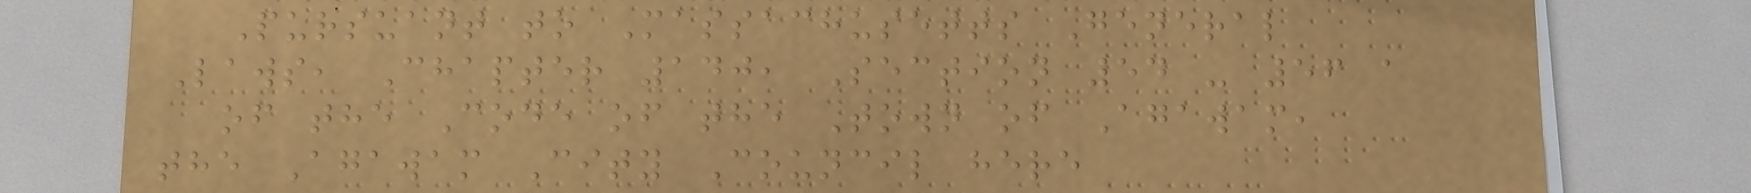Pursuant to Massachusetts General
Laws, Chapter 140, Section 54 - 56 a
of the Code of the Town of Agawam,
the Agawam City Council here
